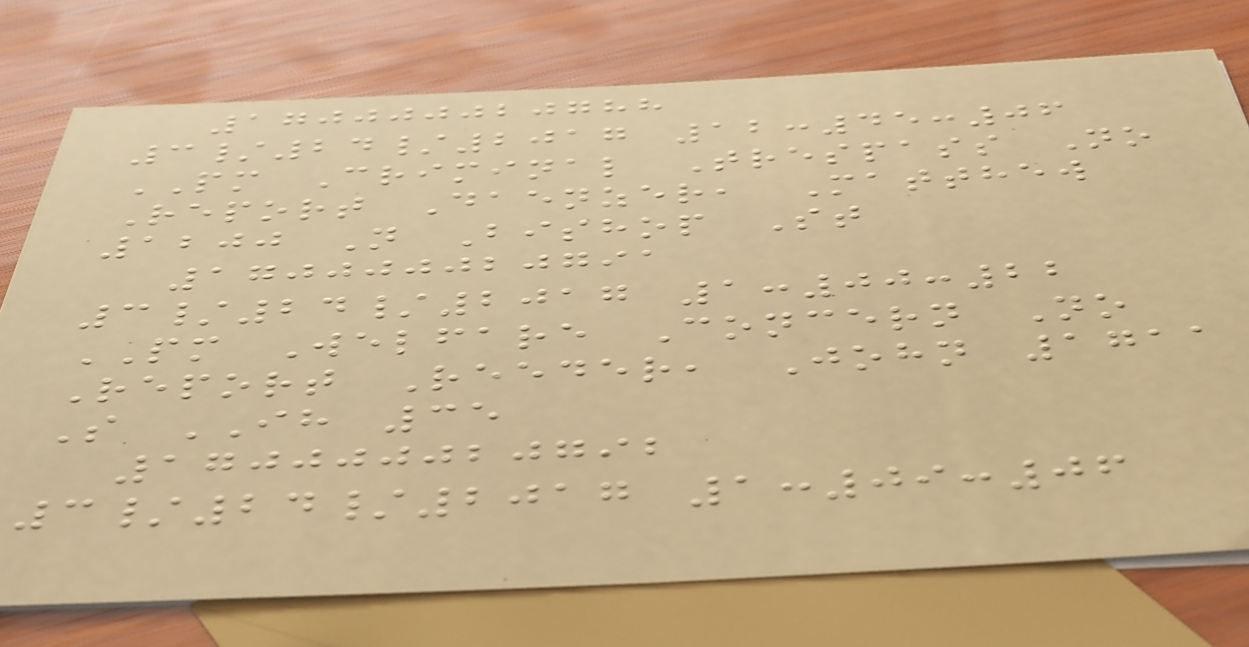170000020788
3/24/2017 12:45:06
PM Criminal Trespass No
Report Daenzer, Matthew
1200 N Bishop St
170000020791
3/24/2017 1:00:22
PM Welfare Concern No
Report Reeder, John 1711
S IH 35
170000020792
3/24/2017 1:09:06
